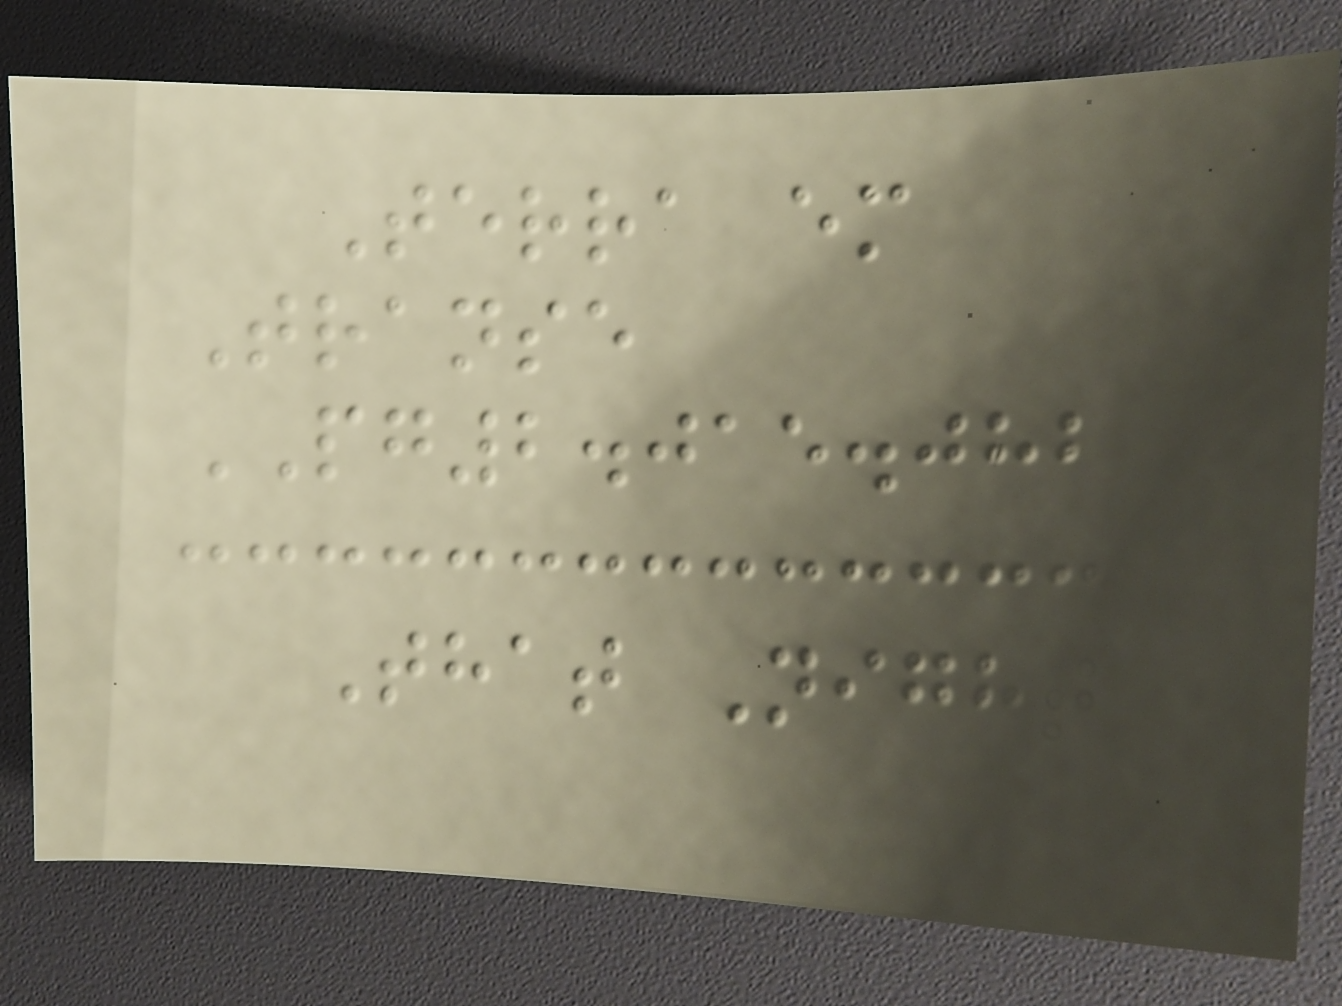Terra em
Transe
PG2.015.082
That Night
